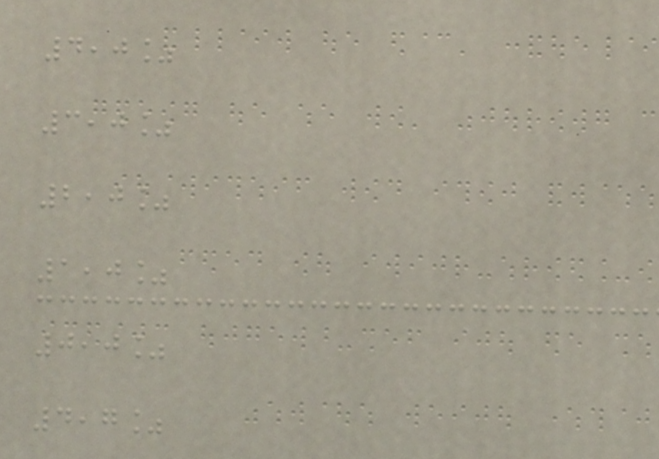4,0%
3,0%
2,0%
1,0%
0,0%
4,7%
